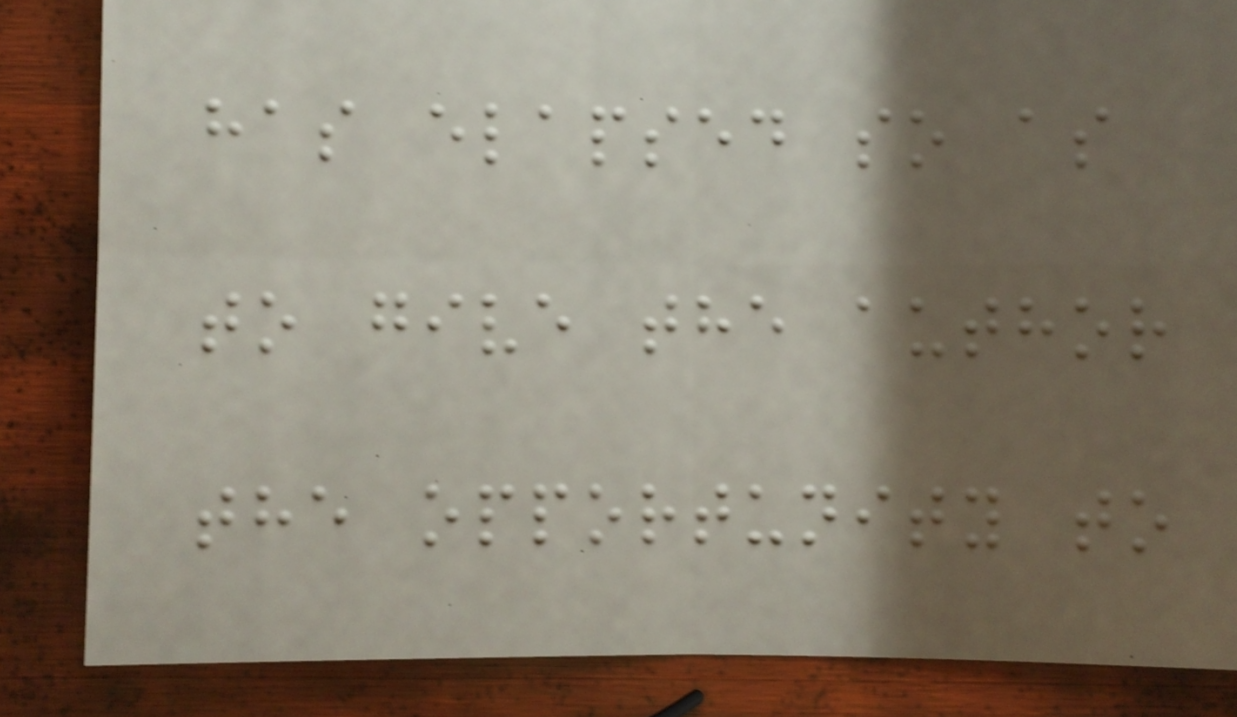has elapsed so as
to give the author
the opportunity to
